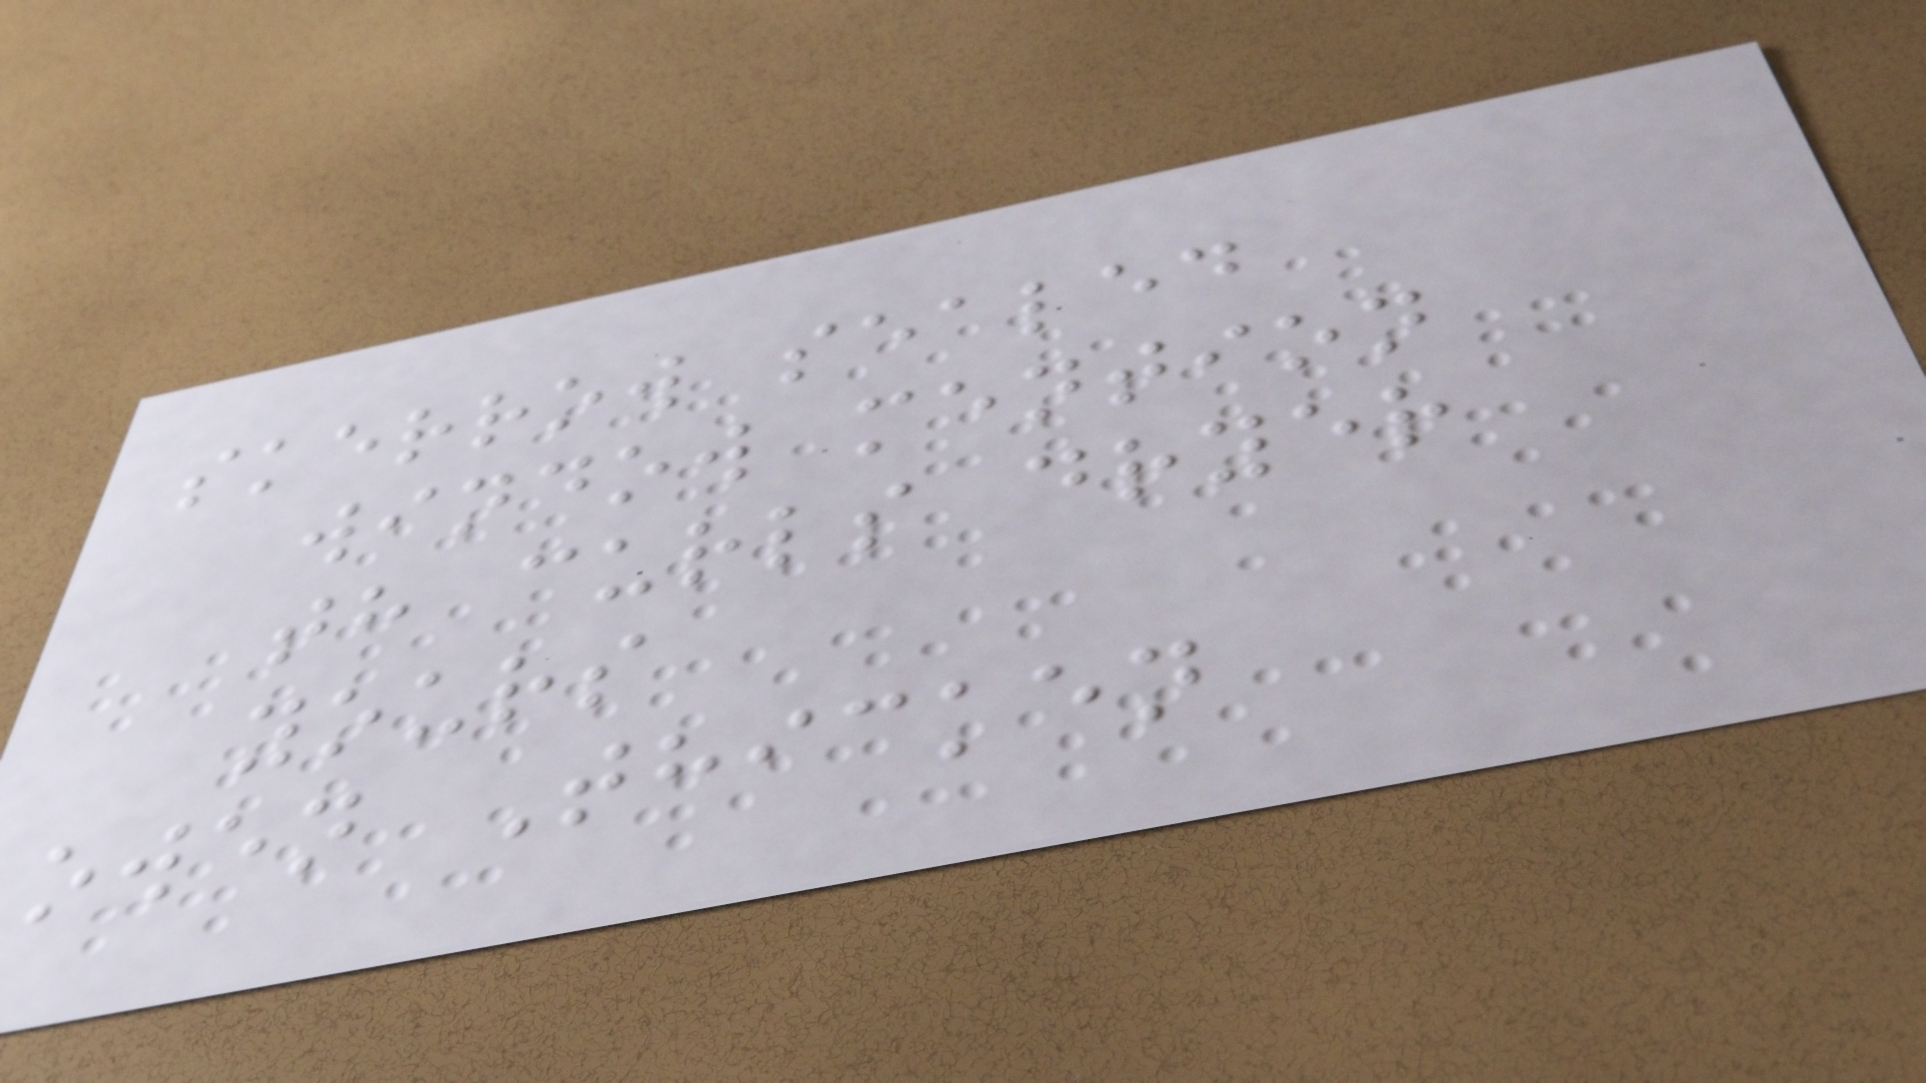skerrow sealed
window mention
th curls dryer
yours
owen Thicken
